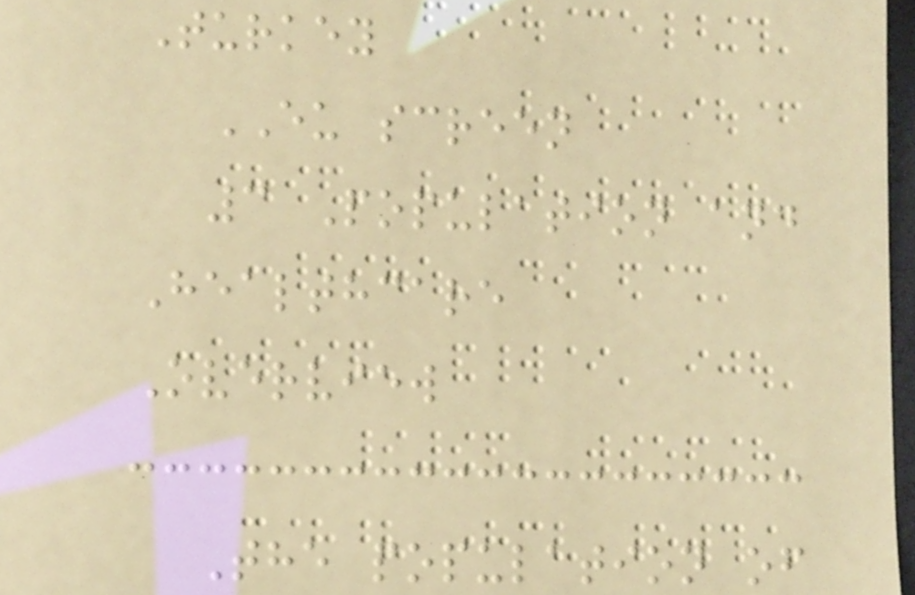Turkey
EU screen
3 Population and
Healthcare
Overview
The population of
